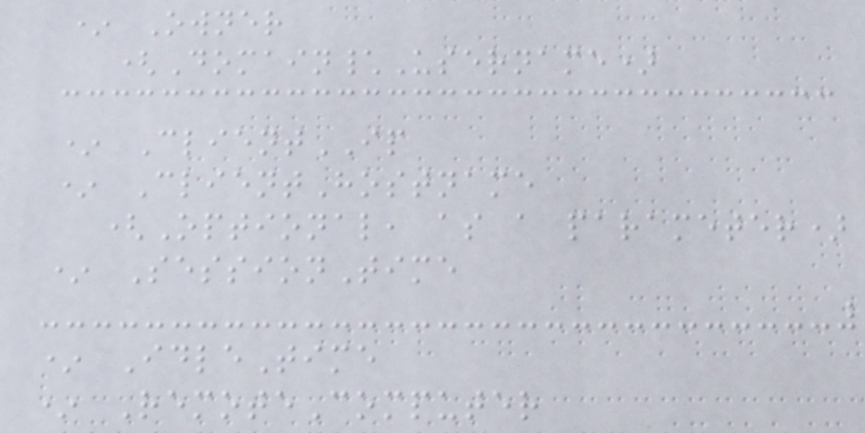* Owner
(Domain\Username)
* ClientIP
* ClientHostname
(Optional, as a parameter)
* SessionTime
* IdleTime
* RemoteComputer
